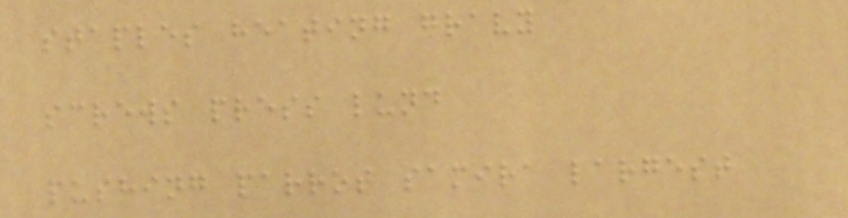staples heating gravy
screws press lund
pushing parrot samira largest
